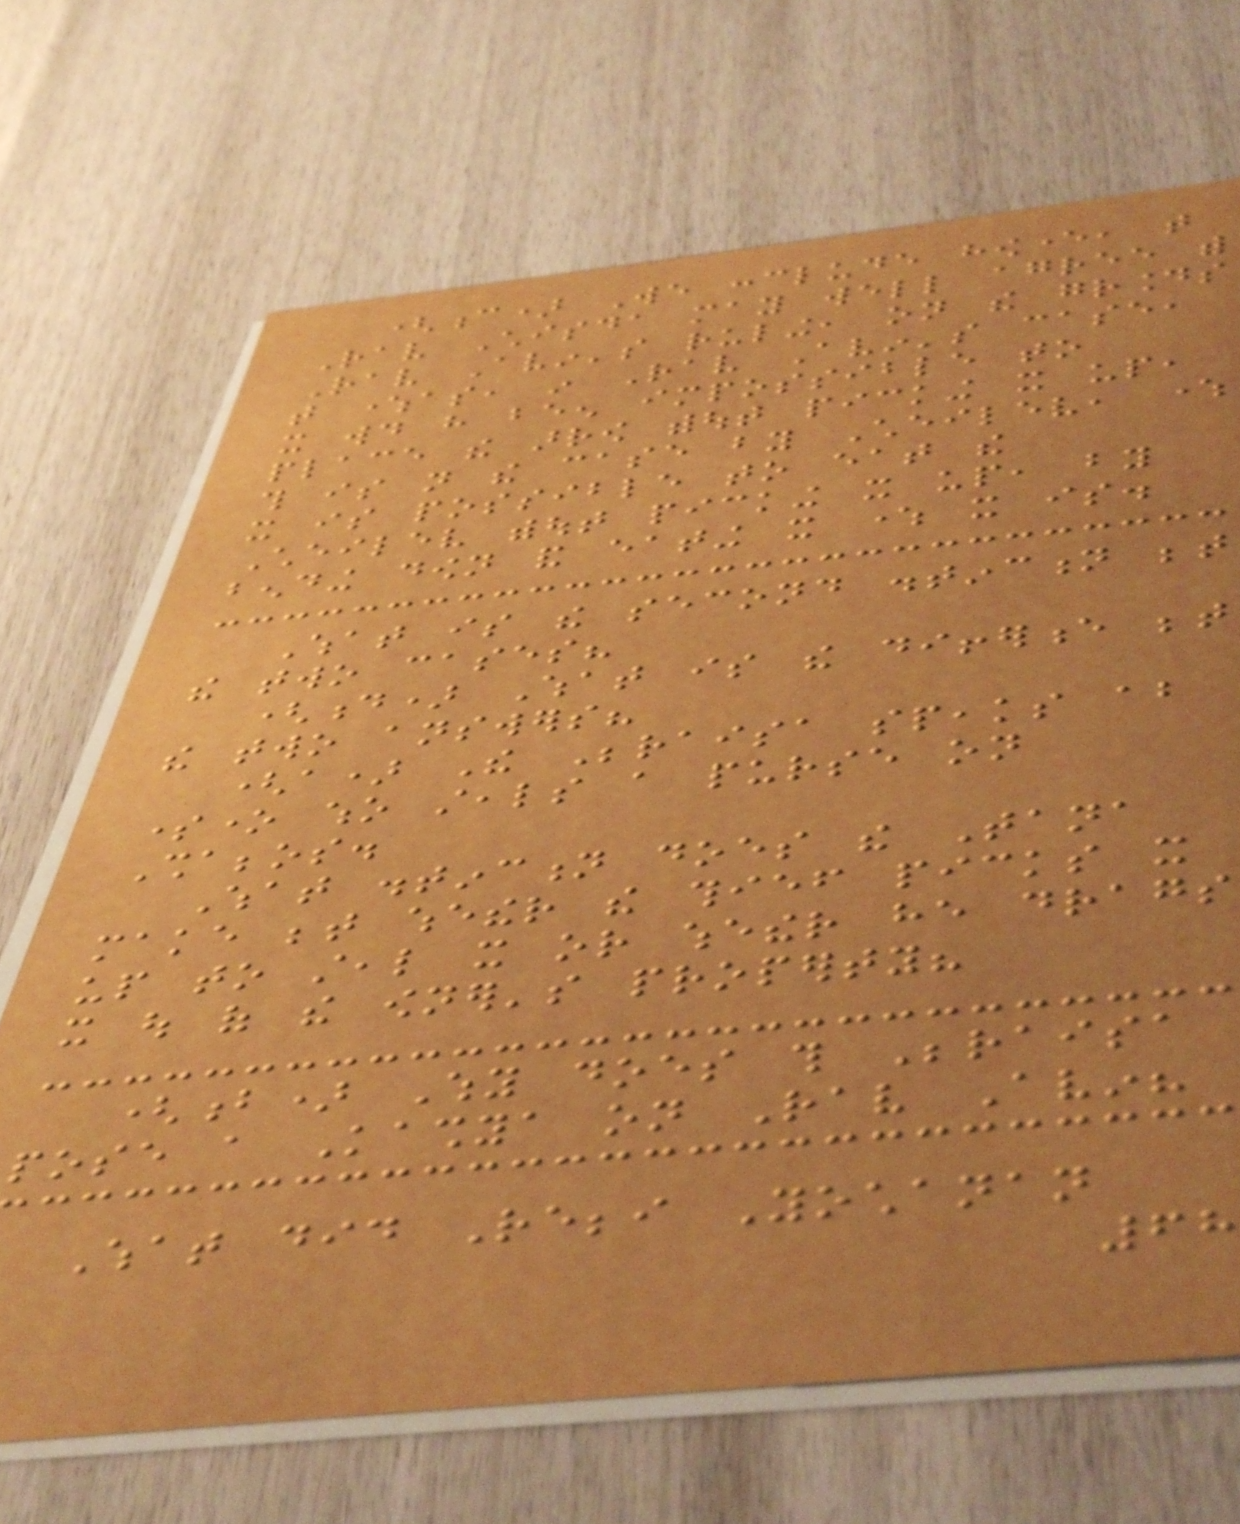(c) We conclude however, that
Rav Chisda may well agree with
Rav Avin's ruling, on the grounds
that whereas, in Rav Avin's case,
it would have been impossible to
place the arrow without picking it up,
this is not the case by Cheilev, where
it is possible to eat the
Cheilev without picking it up, by
bending down and eating it where it is.
What is the second distinction between
the two cases?
(d) What is the difference between
the two answers?
(a) The Beraisa speaks about
someone who steals a purse on
Shabbos.
What distinction does the Tana
make between whether the thief picks it
up to steal it or whether he drags
it out of the owner's property?
(b) Why does this Beraisa
pose a Kashya on Rav Avin?
What did Rebbi Yochanan
68
